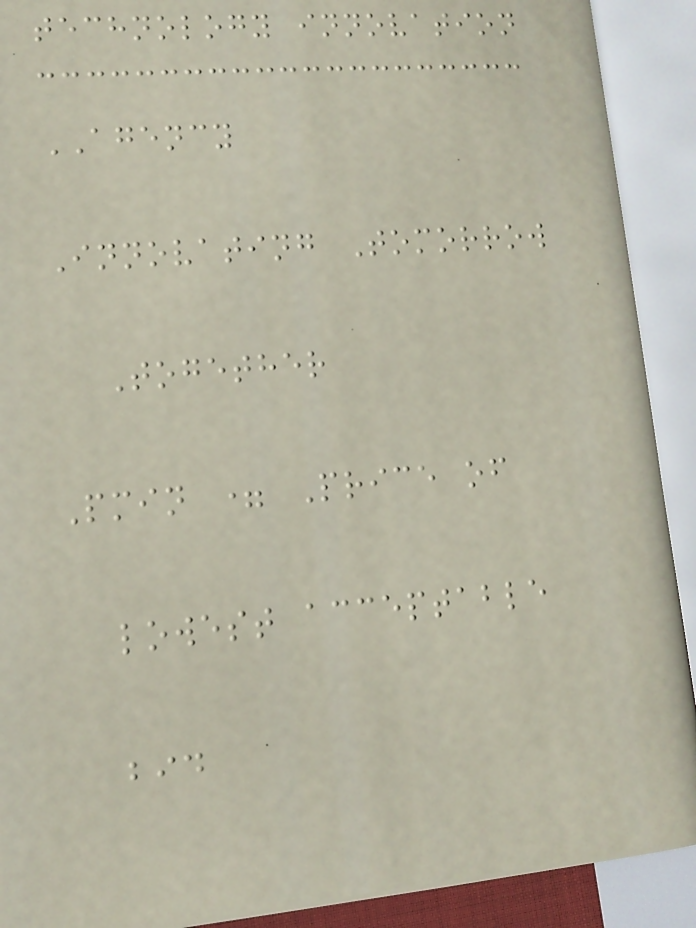technology innovation
AGENCY
Innovating Tomorrow
Together
Pmin = Price of
lowest acceptable
bid
